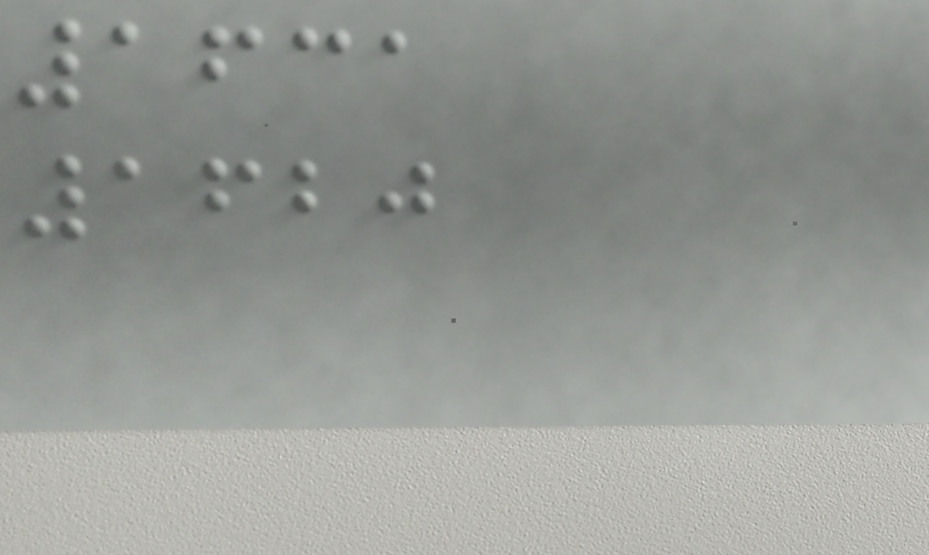1631
1620
